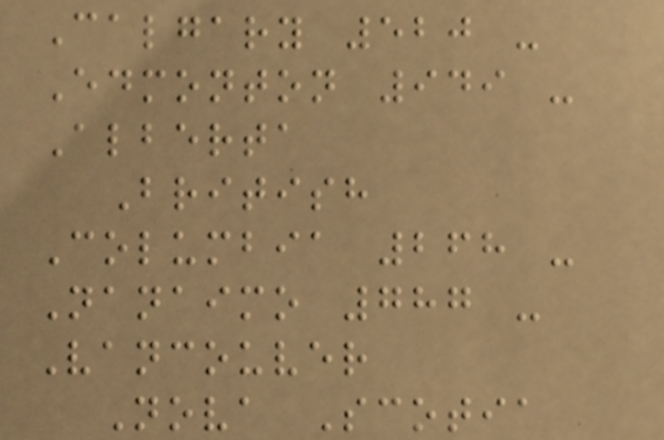Calgary 520 -
Edmonton 949 -
Alberta
British
Columbia 268 -
Nanaimo 787 -
Vancouver
Nova Scotia
